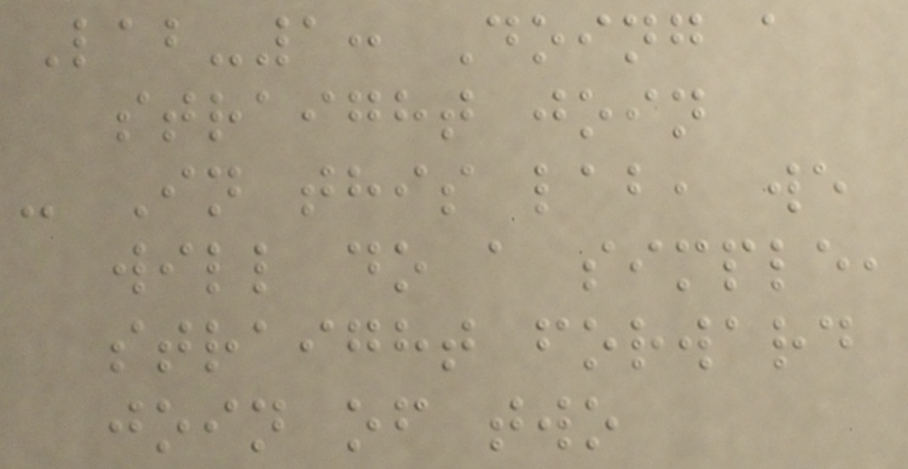Lab-1: Doing a
straight join
- In this lab, we
will do a simple,
straight forward
join of two
